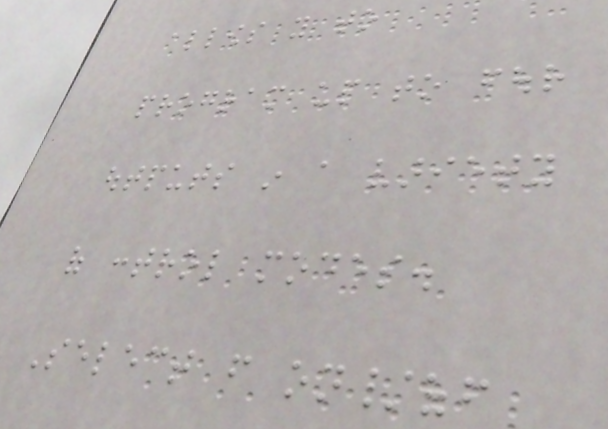allows you to
program up to four
outputs in a variety
of control modes.
Select from on/off
